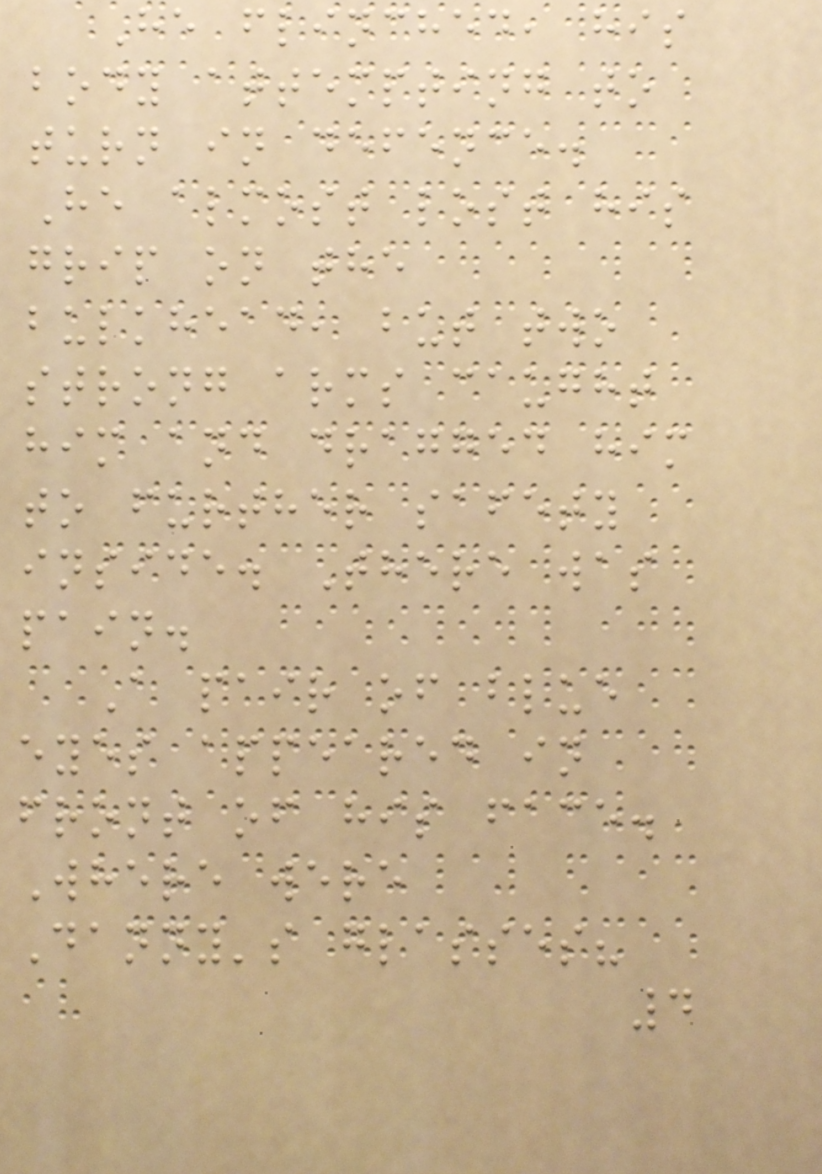He flinched, his
body attempting to
turn in defence.
He almost lost his
grip on the
bulkhead, but two
strong arms caught
him and dragged him
to further safety
inside. There was
pain.
A pair of blue
eyes appeared in
front of his face.
Where were
Danny's glasses?
4
